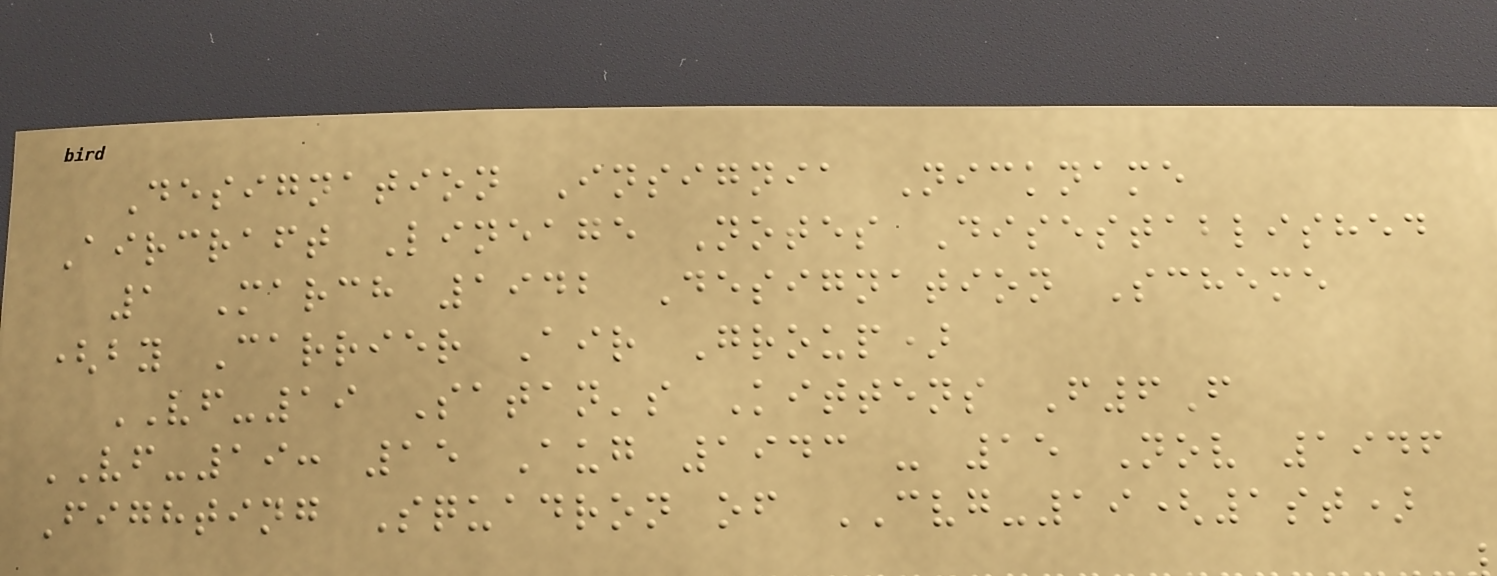Designation Insignia Nickname
Aircraft Lineage Notes Disestablished
1 March 1942 Designation Scheme
(by Carrier Air Group)
VF-19 Satan's Kittens F6F
VF-19: 15 Aug 1943 - 15 Nov 1946
Fighting Squadron of CVG-19(1st)
